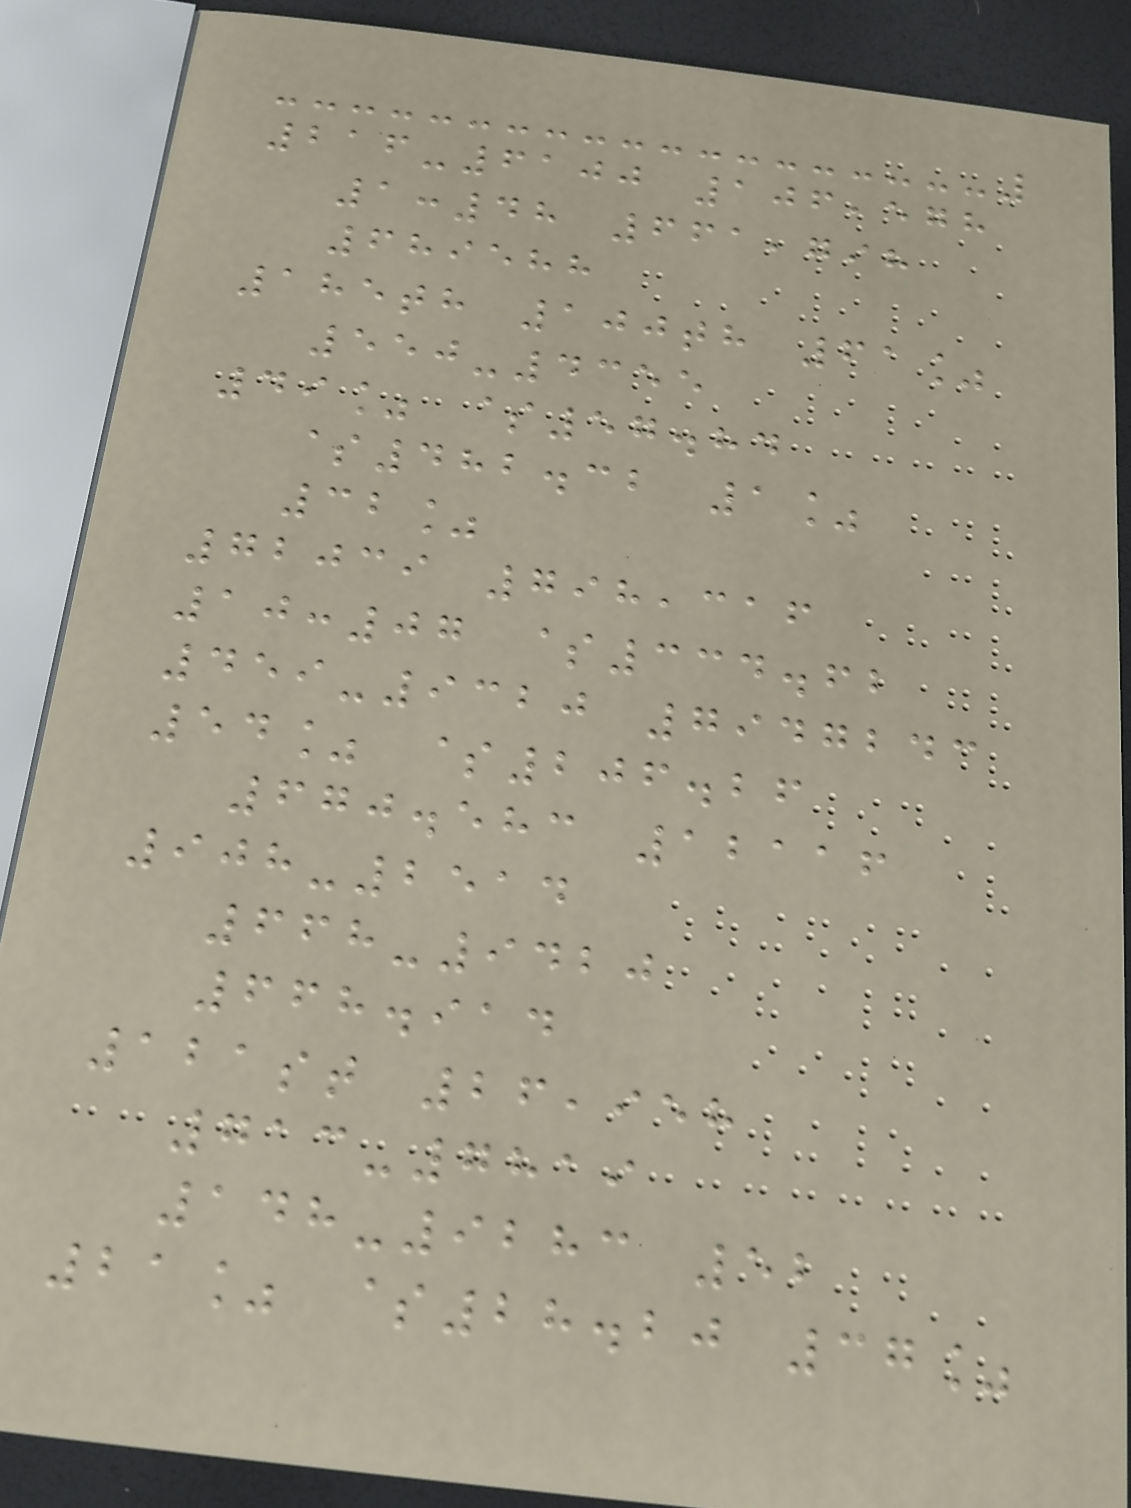216-6100 106,578
1:48 661,798
689588
185th 100th 61%
550-4355
49% $57.84
$482.32 1%
32%
72039 798,316
10:07 $334.62
459-9320 7947243
54% $206.26
670.583 12116
908-2514
668-9420
668.914
121st 26,958
713-7819
148-9283 52
21% $28.20 37%
